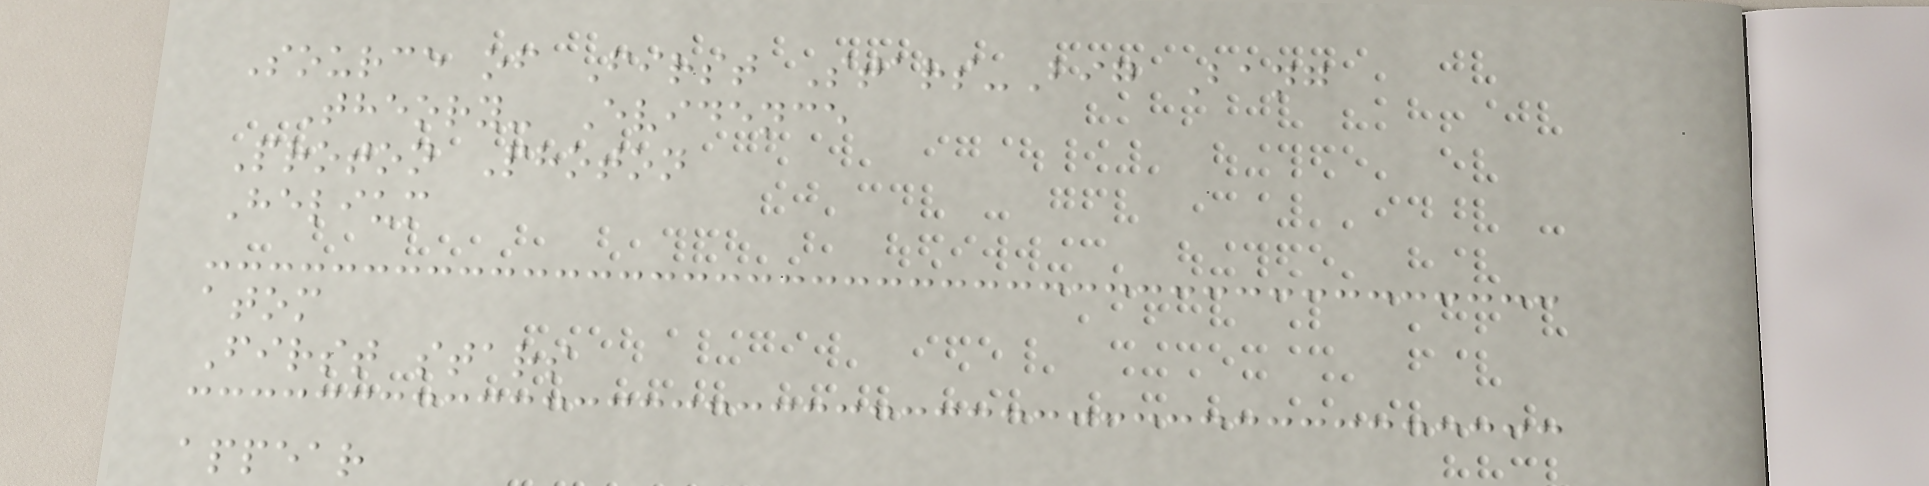Source of First Stars-Big Bang
Theory- Evidence
Proton Photon
Helium
atom
First stars
appear
